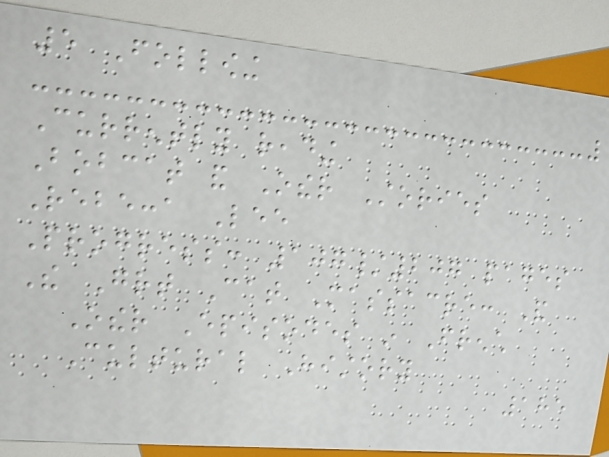5 Following
Currently reading
Bobcat and Other Stories
Rebecca Lee
Progress: 107/207 pages
The Great Cat Massacre: And
Other Episodes in French
Cultural History
185
